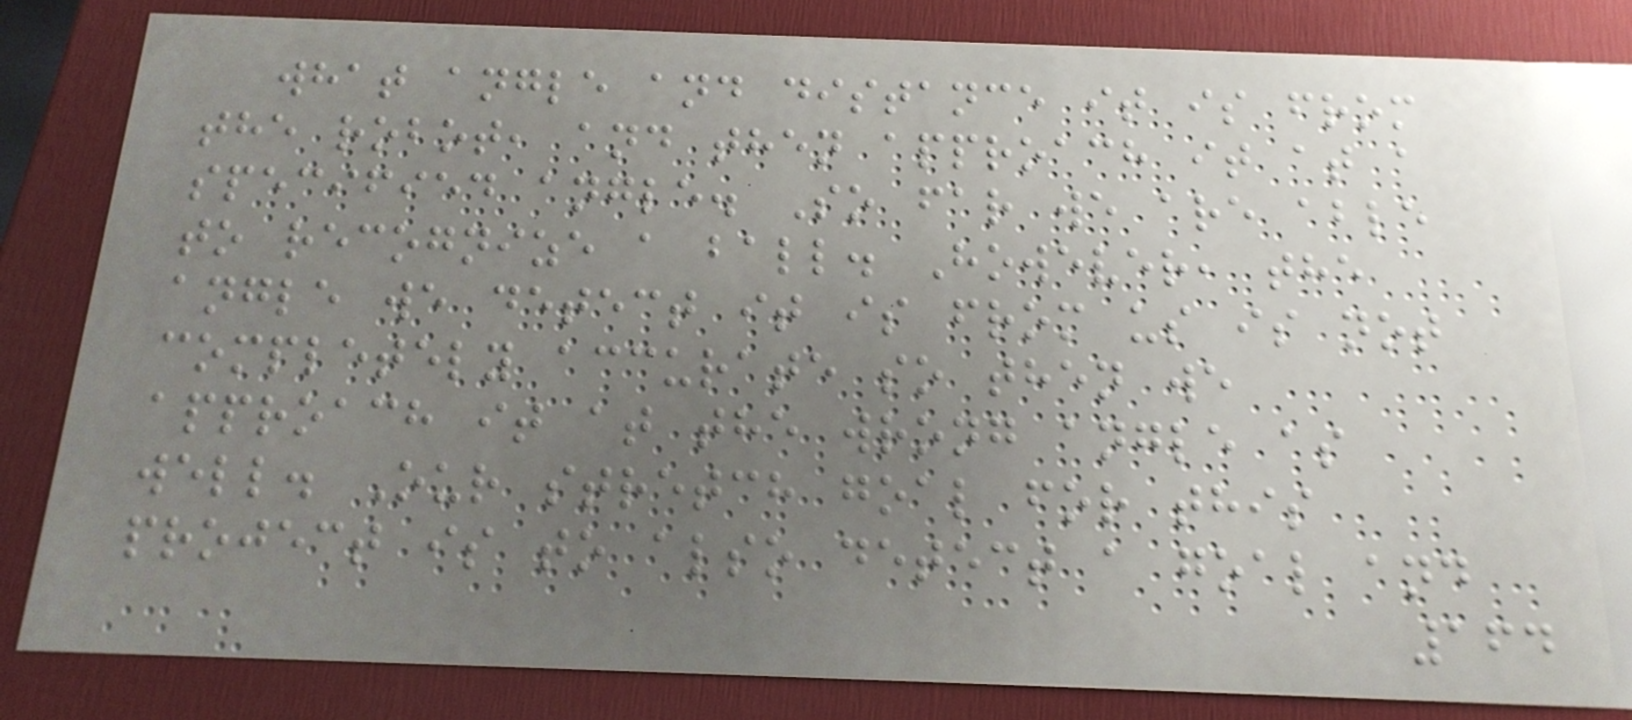what angle and distance it is from
the robot, and then approach it at a
specified angle. So far we are able
to recognize a ball. However, the
angle we detect it is from us is not
completely accurate so then we
approach it at the wrong angle as
well. Our stretch goal for this
project is to also detect a goal and
164
